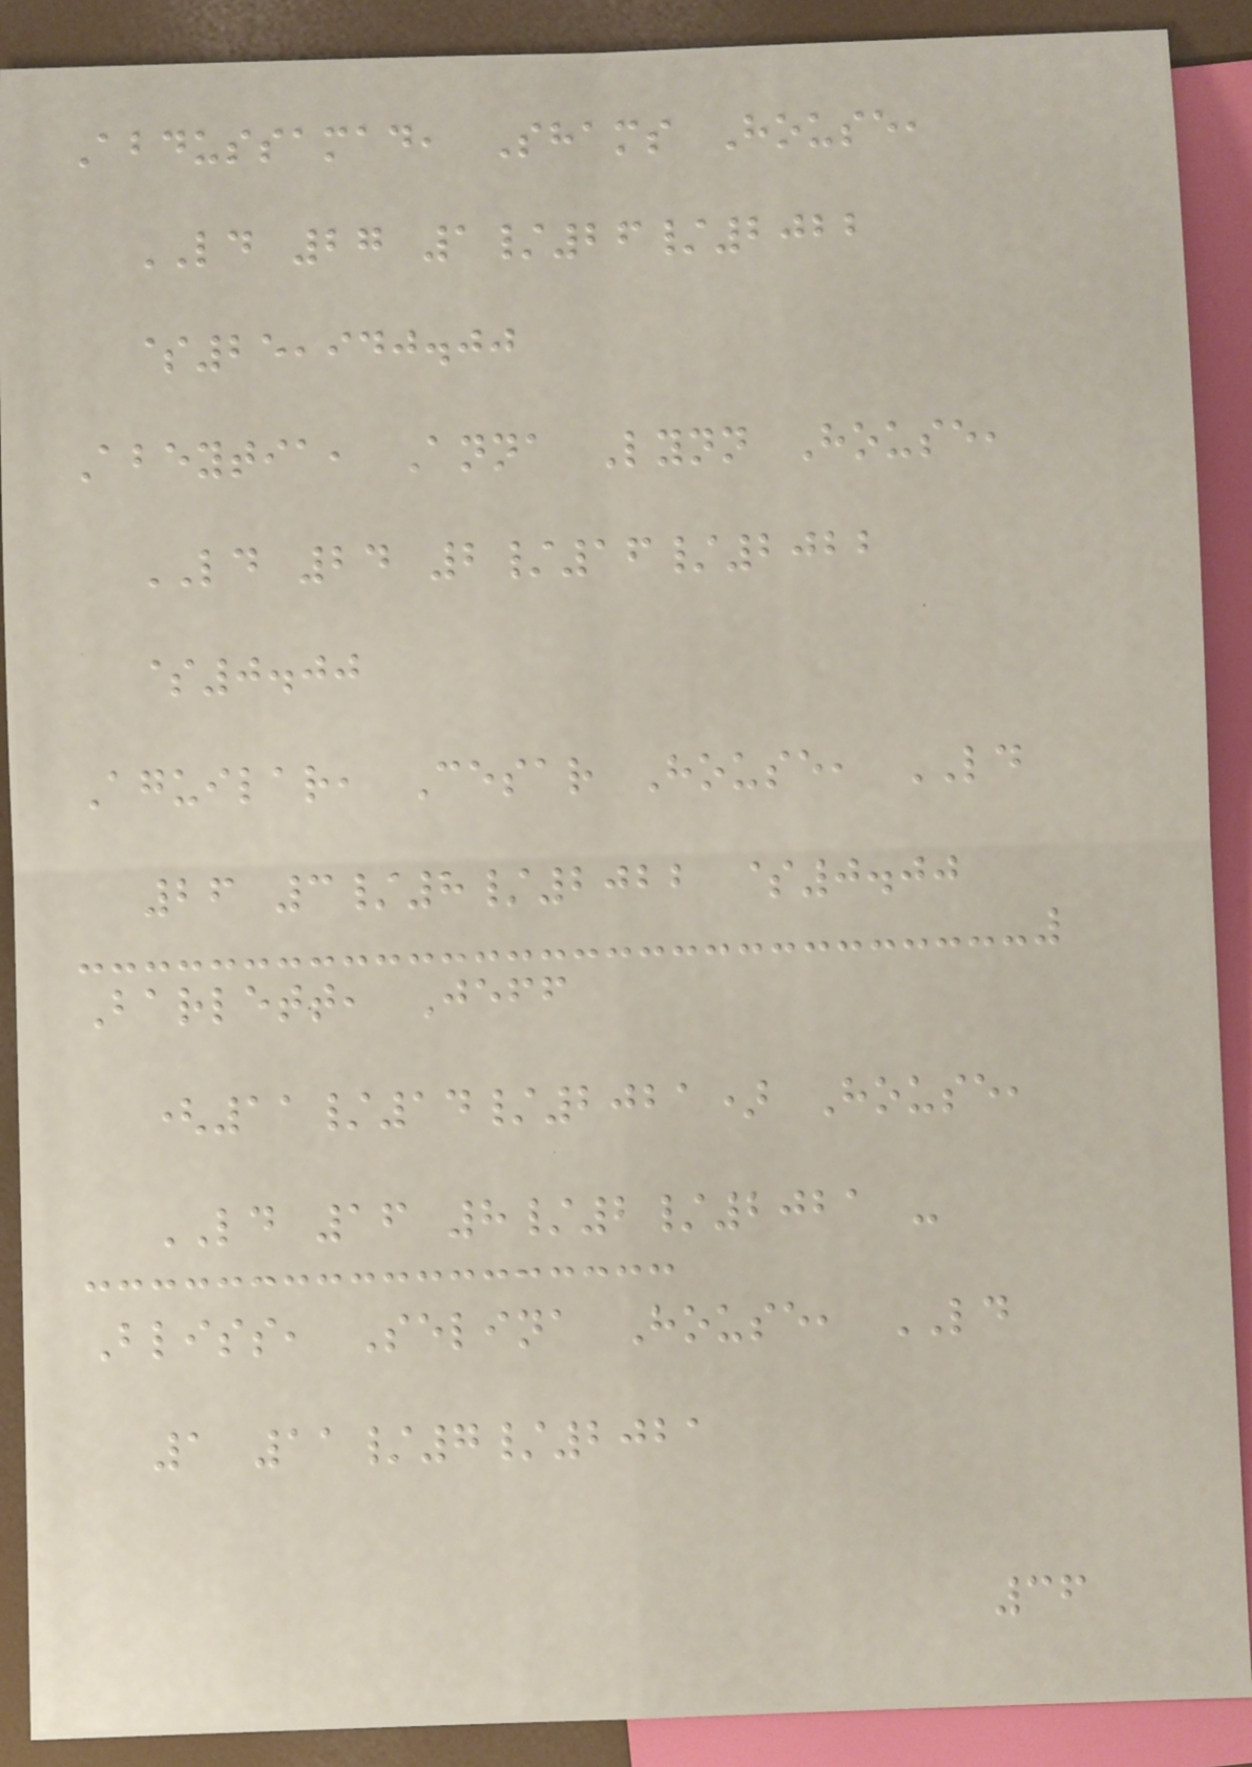Abdussamad, Shams House,
LD 27 1/26/2022
$25,940.00
Abeytia, Anna Lynn House,
LD 24 2/16/2022
$0.00
Aguilar, Cesar House, LD
26 3/8/2022 $0.00
Barlett, Jeff
(11/14/2021) House,
LD 16 8/2/2021 -
Bliss, Selina House, LD
1 11/7/2021
36
